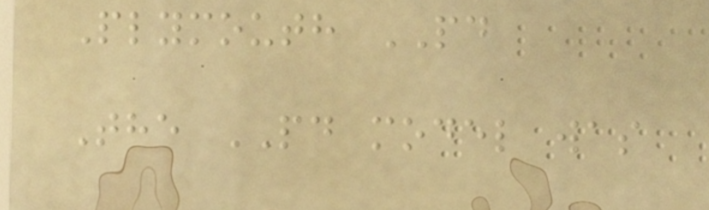Plymouth PD
The PD model was
